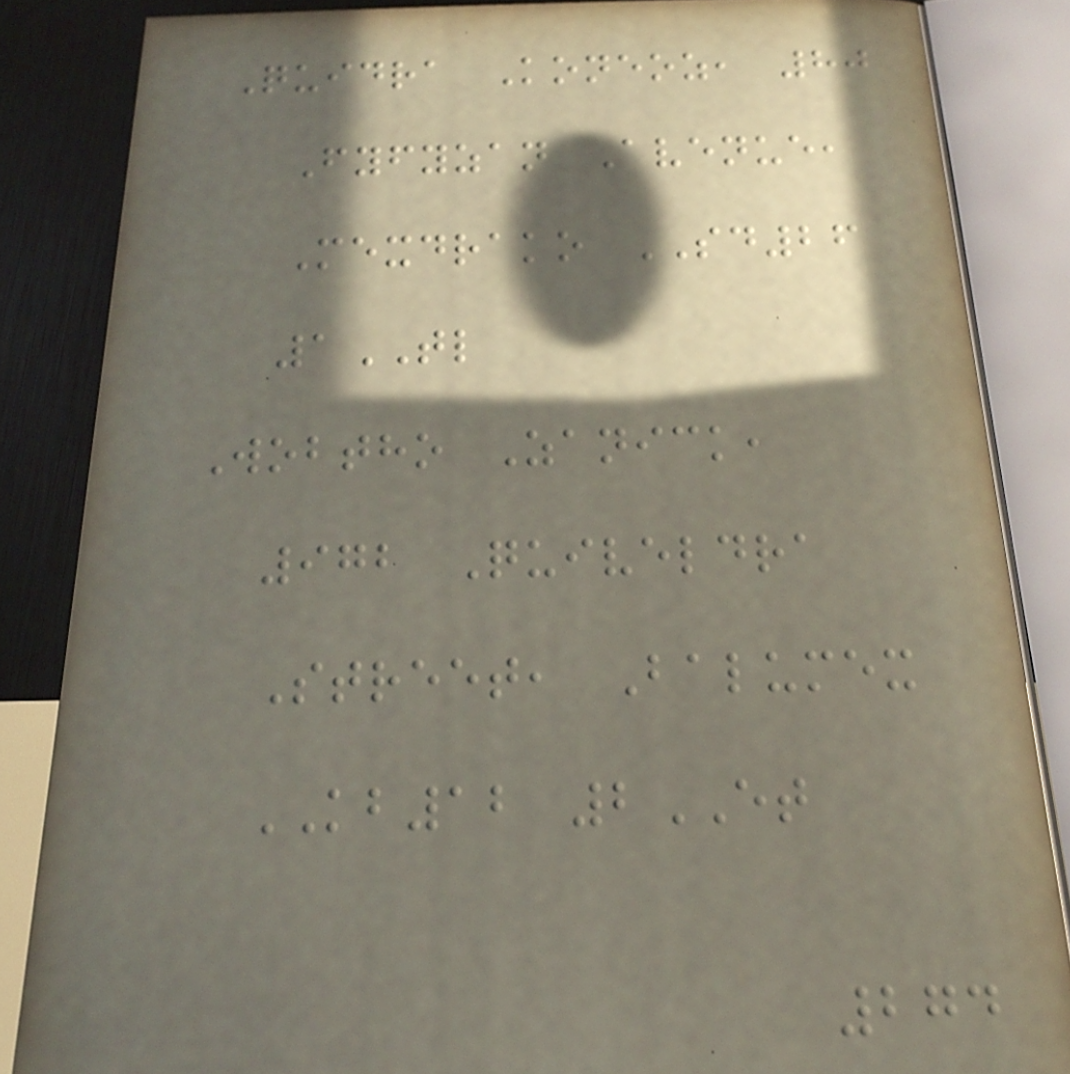Quidra Koneoz, 80
Fyfyzan Avenue,
Mexdrako SD26
1TL
Wobtho Zanick,
972 Quiveldra
Street, Balumex
KB12 2ET
274
